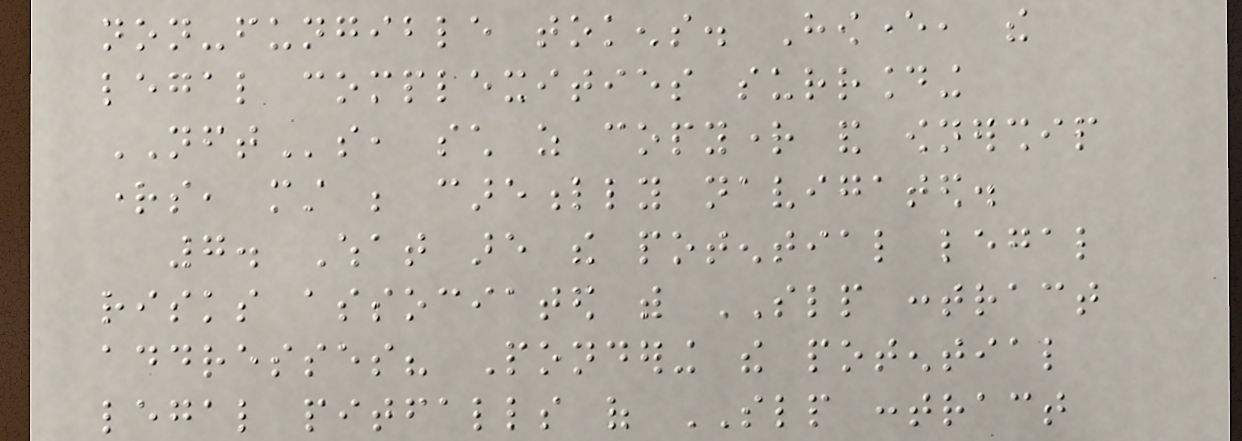non-fungible tokens. However, the
legal complexities surrounding
NFTs, such as copyright and ownership
rights, must be carefully navigated.
7. What are the potential legal
risks associated with SLP contract
addresses? Pondering the potential
legal pitfalls of SLP contract
